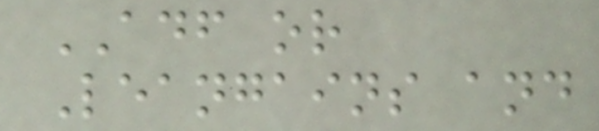ADF or
Leangains and
